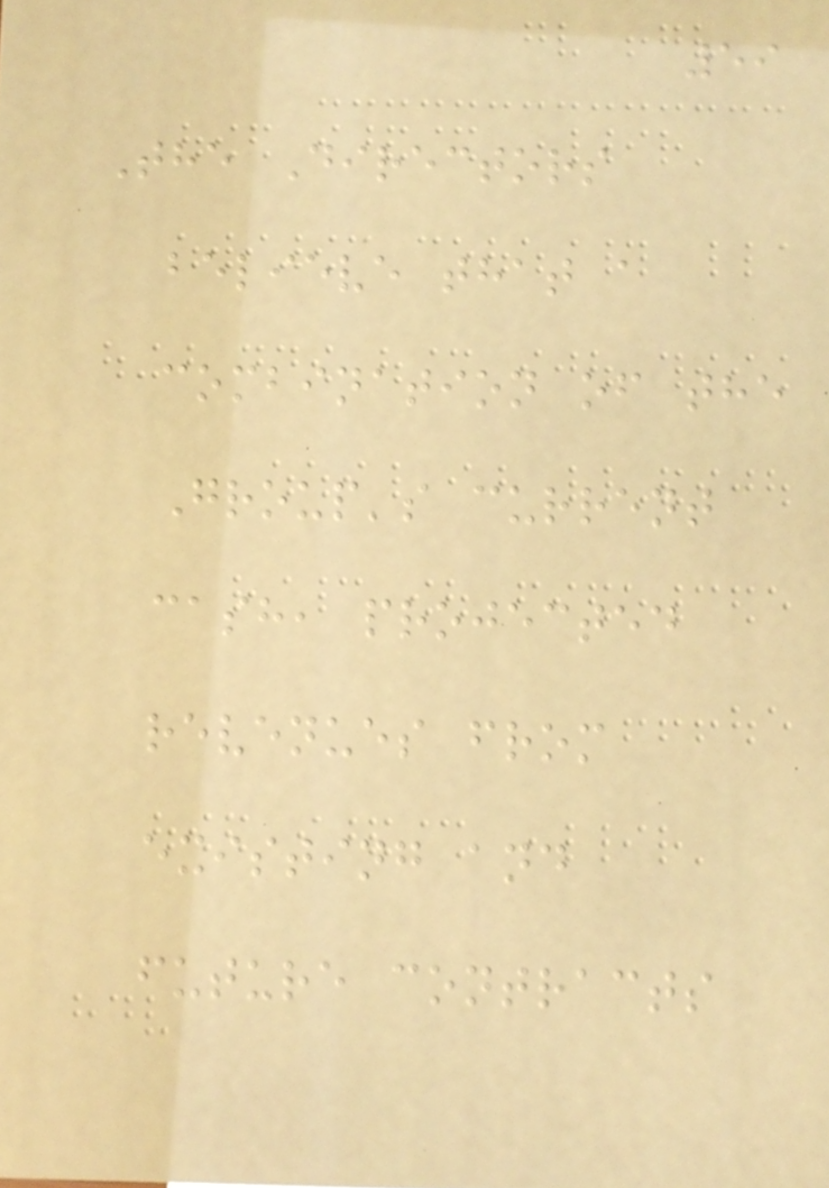59
The Directors
believe that a
combination of the
Group's current
cash, projected
revenues from
existing and
future contracts
